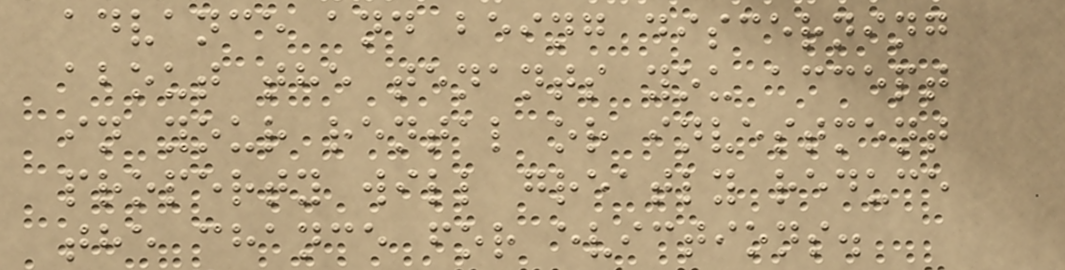advance and being discerning
about the tenants you accept
in your rental or investment
property will greatly reduce
the chance for evictions.
